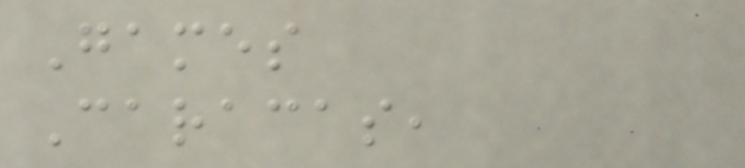Games
Caracas,
